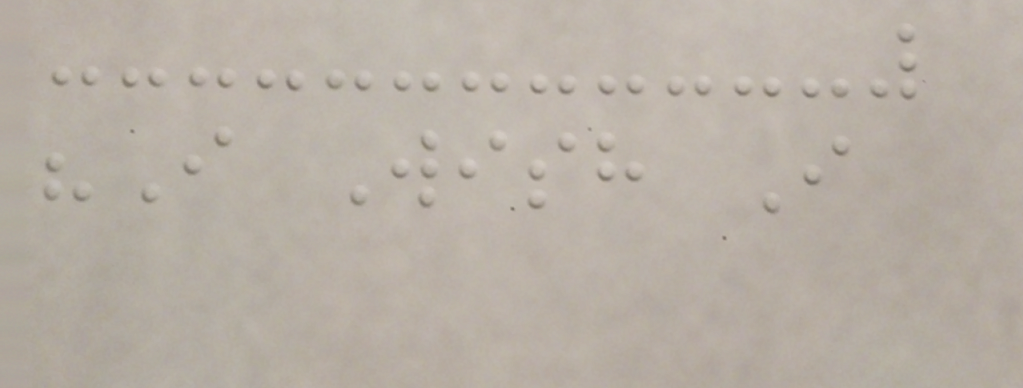"I Wish I
